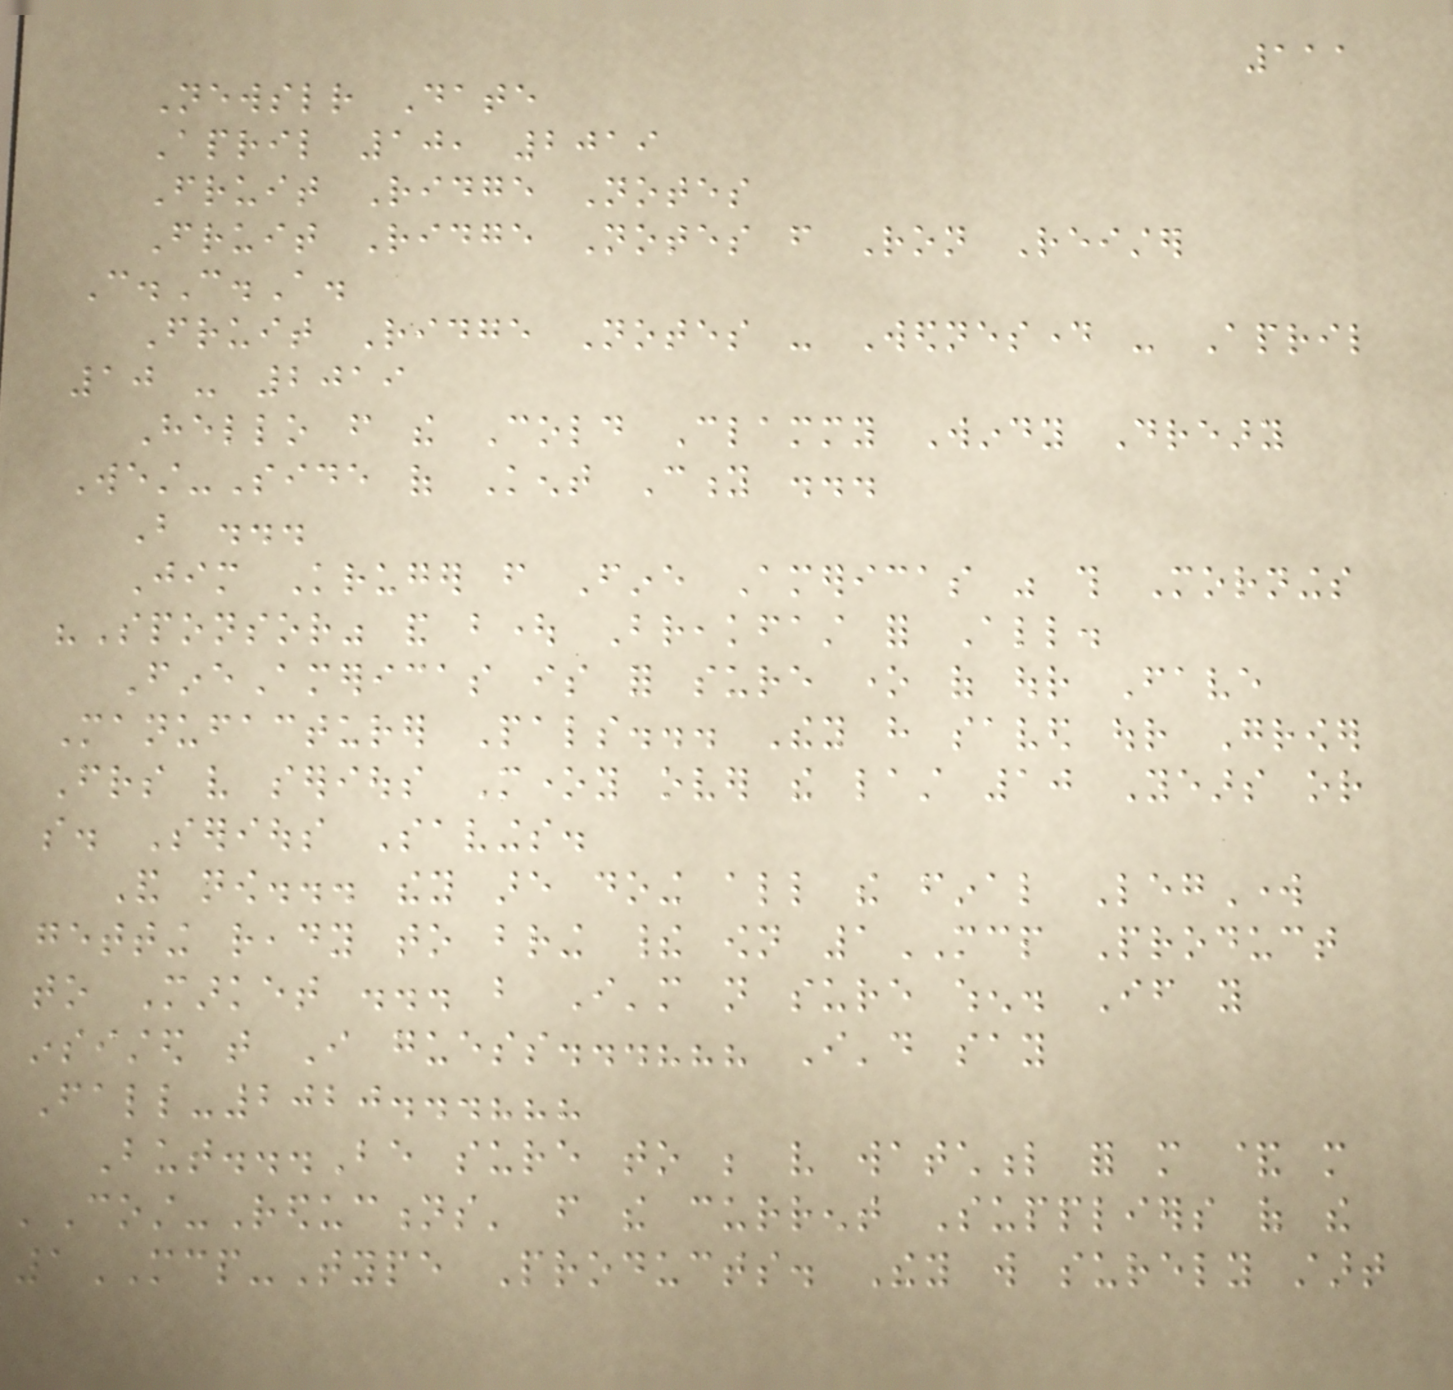111
Newsletter Date
April 10, 2019
Fruit Ridge Notes
Fruit Ridge Notes from Ron Reister
C.C.A.
Fruit Ridge Notes - Wednesday - April
10 - 2019
Hello from the Cold Clammy Windy Dreary
West-Side of Kent City ...
But ...
Jim Kruger from Fine Americas was this Mornings
"Sponsor" and bought Breakfast for All.
FineAmericas is for sure one of our Fave
Manufacturer Pals... They have saved our Grower
Friends very serious Money over the last 10 Years or
so. Serious Savings.
And now... they are doing all the final LegWork
getting ready to bring their own 1MCP Product
to Market ... but I'm not sure when. If you
insisted that I guess...??? I'd say
Fall-2020...???
But...Be sure to be very watchful for more & more
'Cost-Reductions' from the current Suppliers of the
1MCP-Type Products. They will surely start
